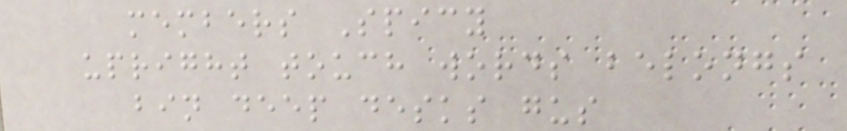members Spicy
upright touch words belongs
bin deep desks gus
